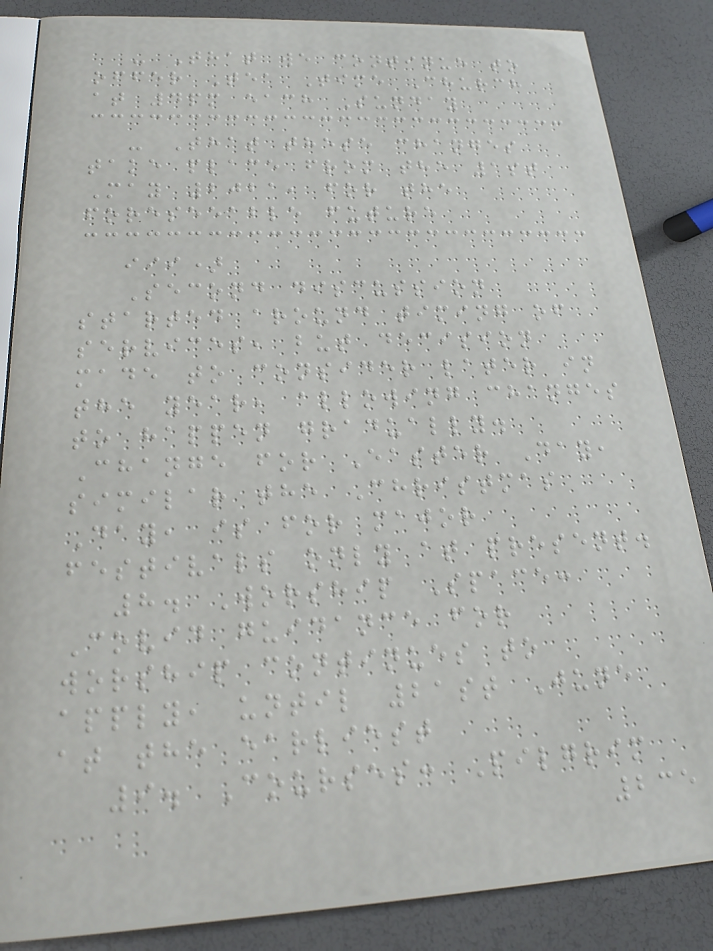- That we continue to
offer Tea Time Church
at 4pm each Sunday
- That these changes
take place from the 1st
May 2021, for the
foreseeable future
iii)
Second discussion
started around timing of
services, but decision
made to consider later in
the year, allowing changes
to happen gradually.
Change for Easter Day,
similar the Christmas
Day, is for major
festivals only at present.
8. Worship Space:
Covid guidance for
worship continues to
apply, until 21st June
at the earliest
9. Courses: Pilgrim
235
